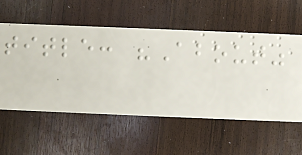title: "About"
